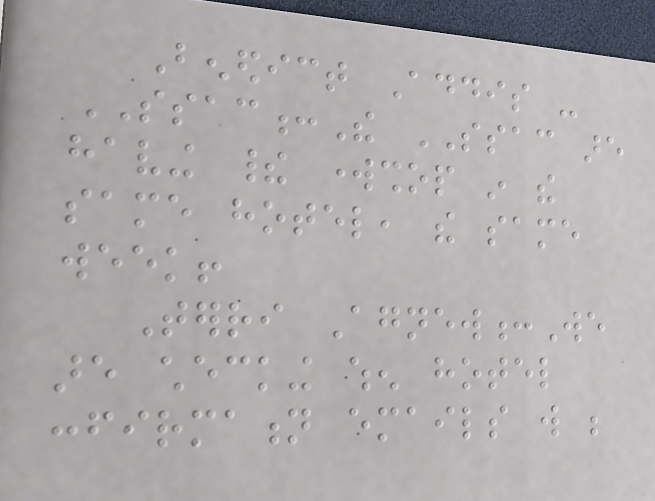Benedict Addis -
SSAC:The SSAC are
having their workshop in the
same hotel, the same
week!
Terri Agnew:We
are checking when hotel
confirmation emails will be
